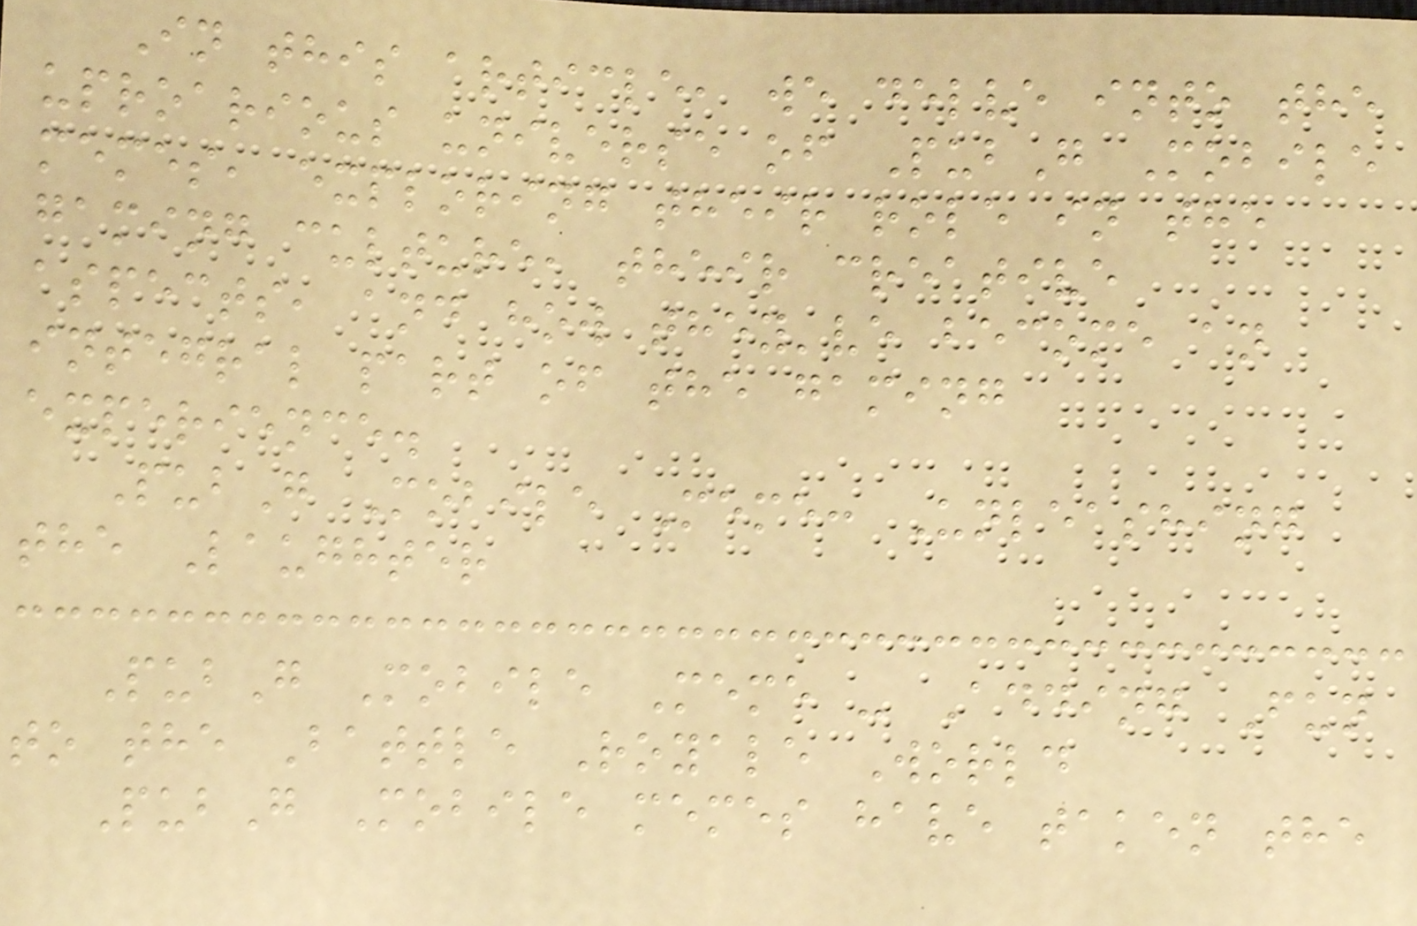In this article, we delve into the
uproarious universe of PubG Mobile
memes, exploring their role in the
gaming culture, their creative
aspects, and how they've become an
integral part of the gaming
experience.
PubG Mobile Meme: Unleashing
the Laughter
PubG Mobile Meme - Adding Fun
to the Battle Royale World
PubG Mobile memes have taken the
